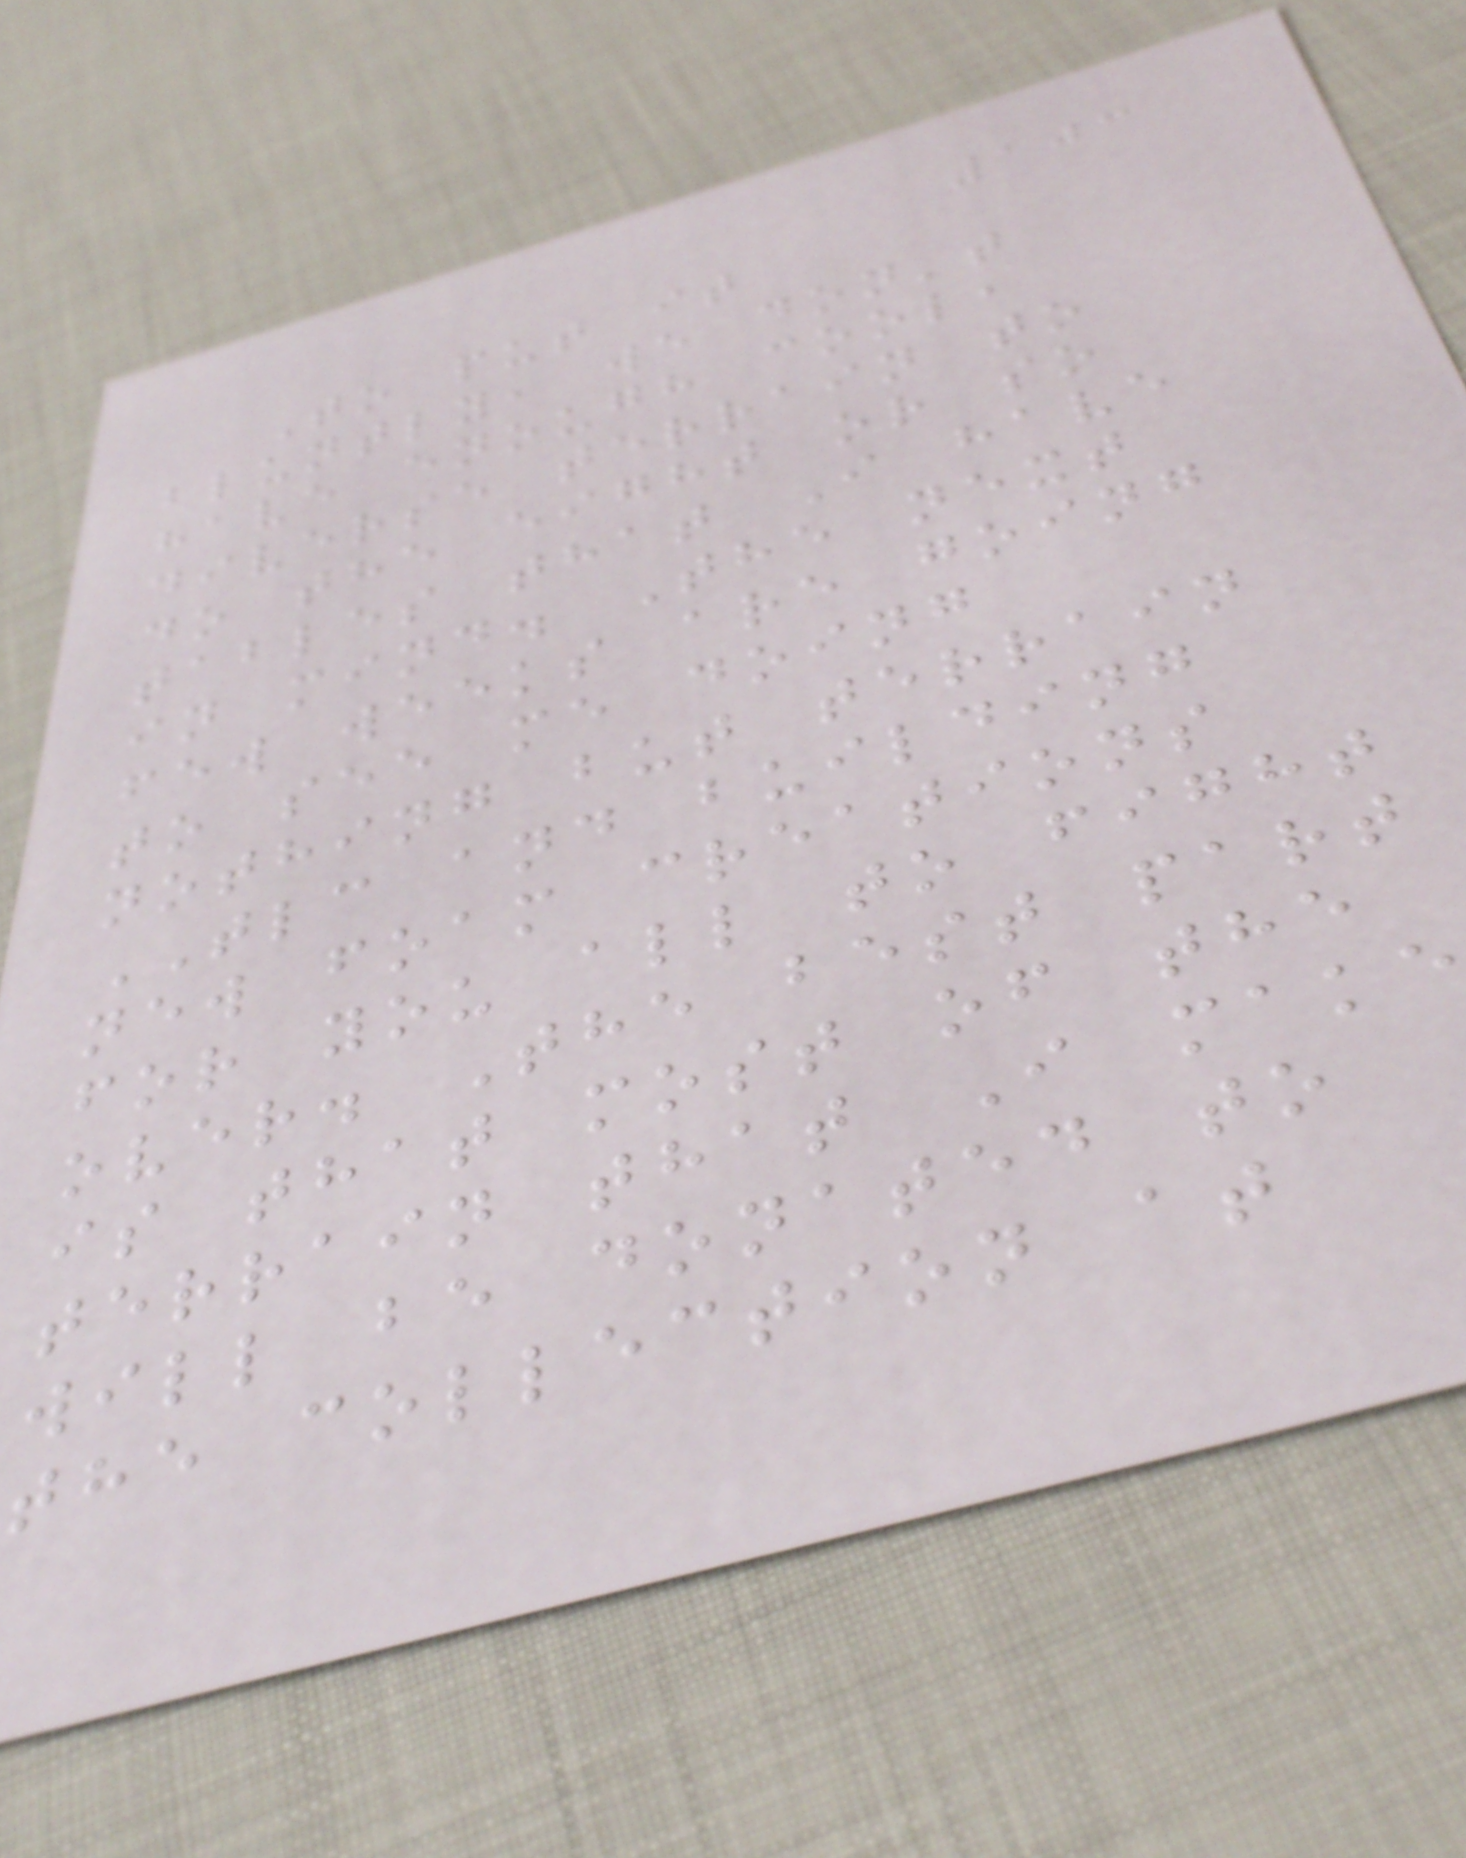103
To put it
bluntly, we don't
have enough cool,
diverse terrain to
do the eight or so
tables that I have
in mind. The next
few weeks are going
to see me doing
nothing but terrain
TLC and building
new foam creations
for you all to fight
over. The best part
is that most of the
terrain that I make
will be donated to
the collection at
